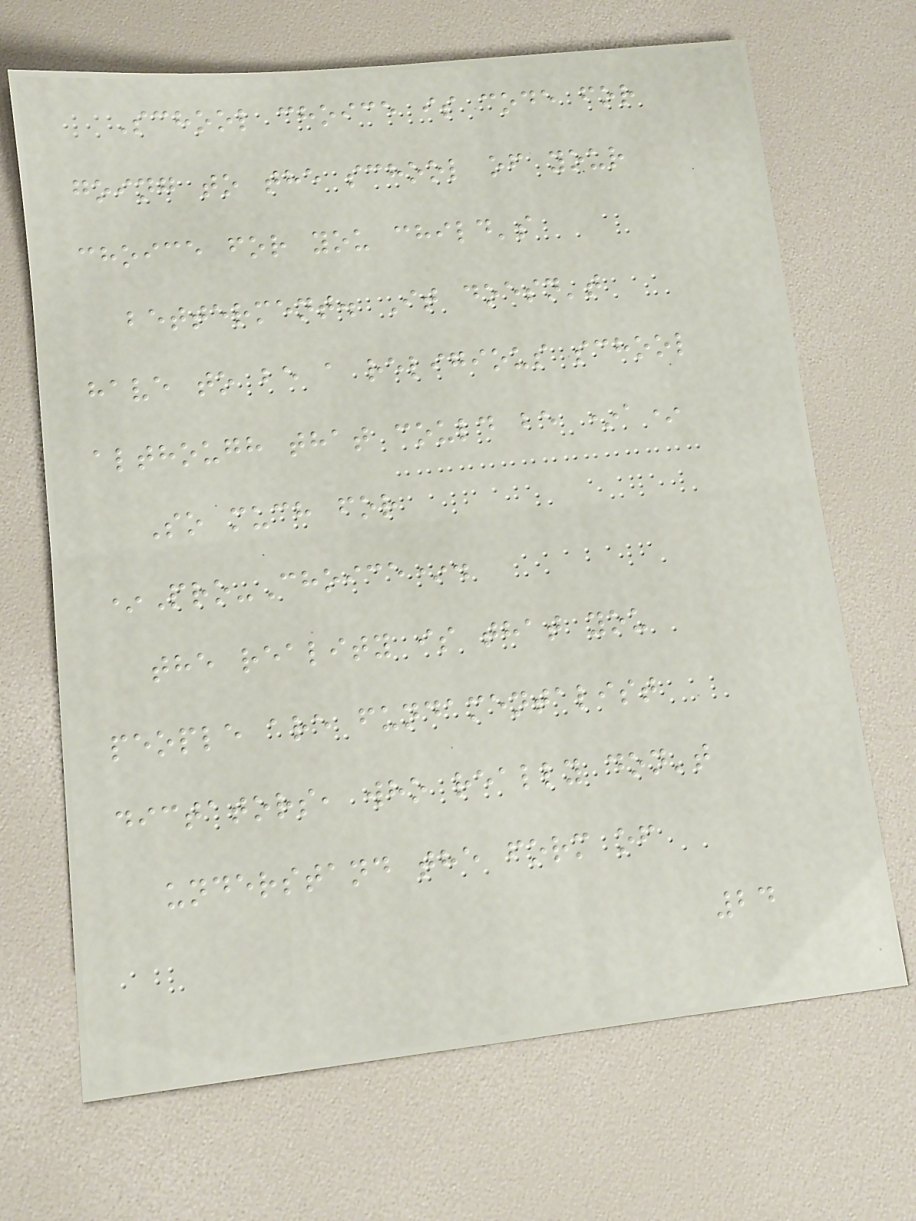School choice is code for
going to the school of your
choice for you child's
betterment. It doesn't
have to be a religious school
although that could be *a*
So much for
*Pro-Choice*.
the reality is that you
people are fundamentalist
dictators, who really don't
understand the form of
24
